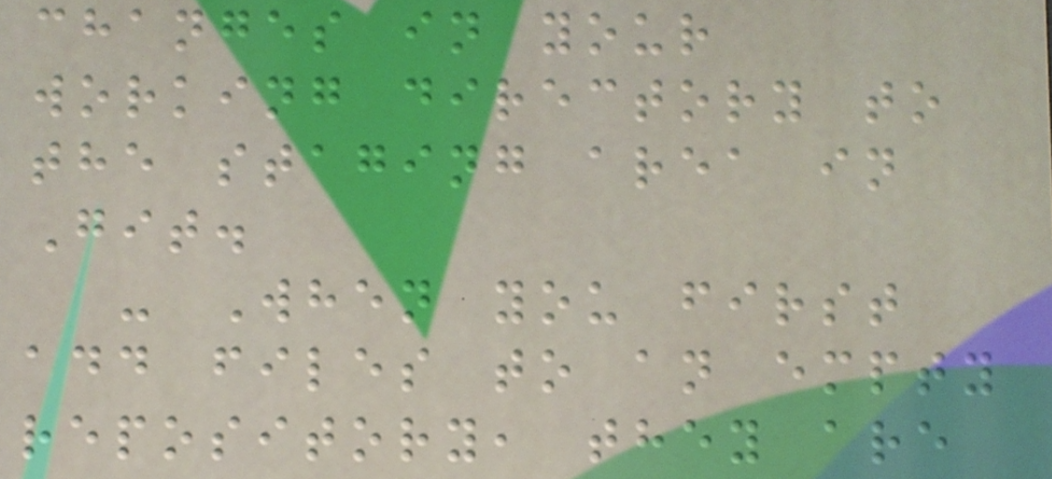changes in your
working directory to
the staging area in
Git.
- When you first
add files to an empty
repository, they are
